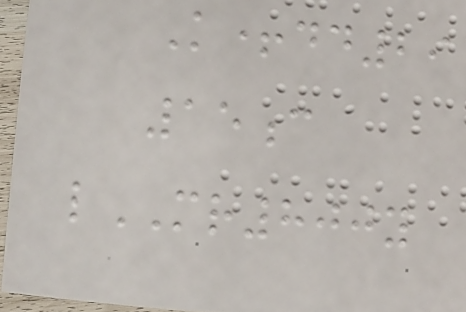K+dd29
15c
lMR800y
